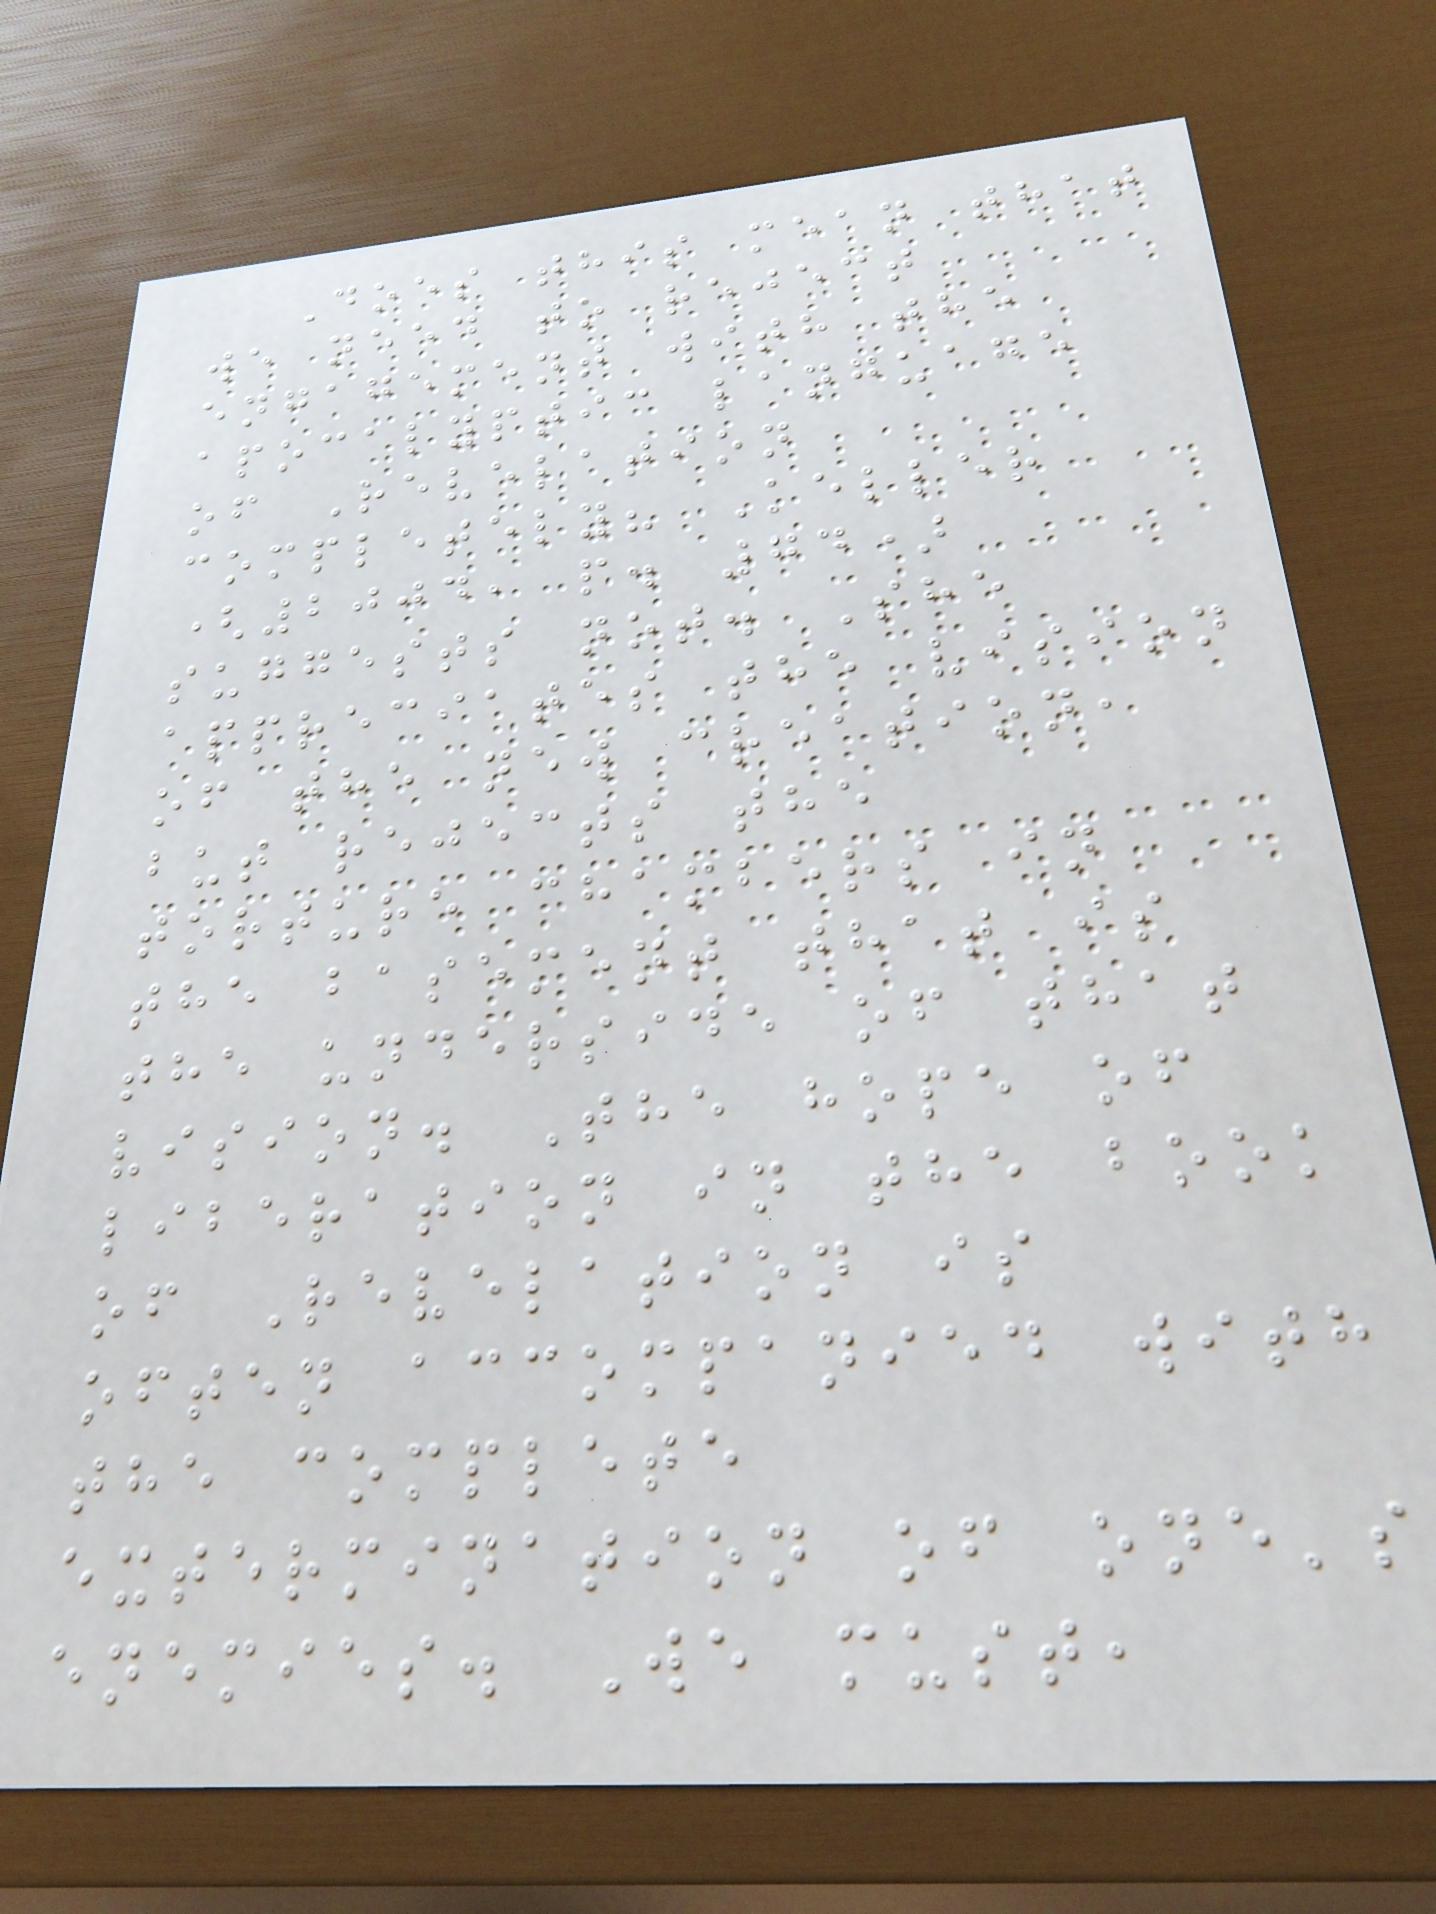Does this mean that
we need to reject
engagement with the
apocalyptic language
of Revelation
completely? Keller
(2004, p. 74)
suggests not. She
appreciates the vision
of the new creation,
but rejects the
torture chambers in
the basement that is
the underside of that
vision. The hope of
liberation in the book
of Revelation is
often accompanied with
the complete
extermination of one's
enemies. We must,
